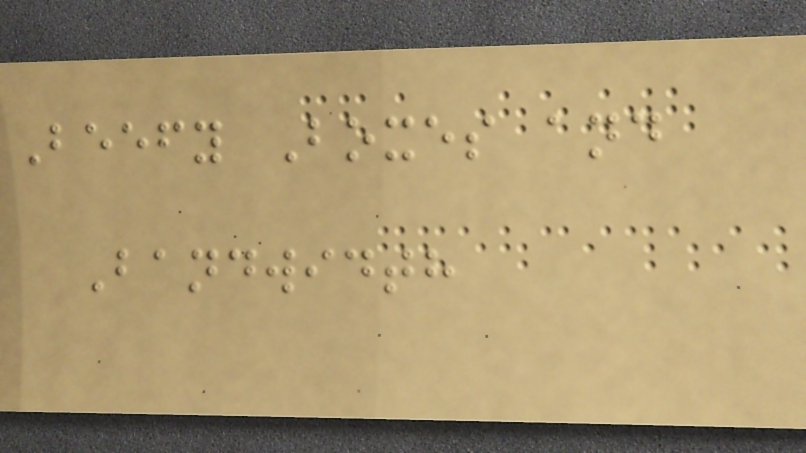Beefy Boxes and
Bandwidth
